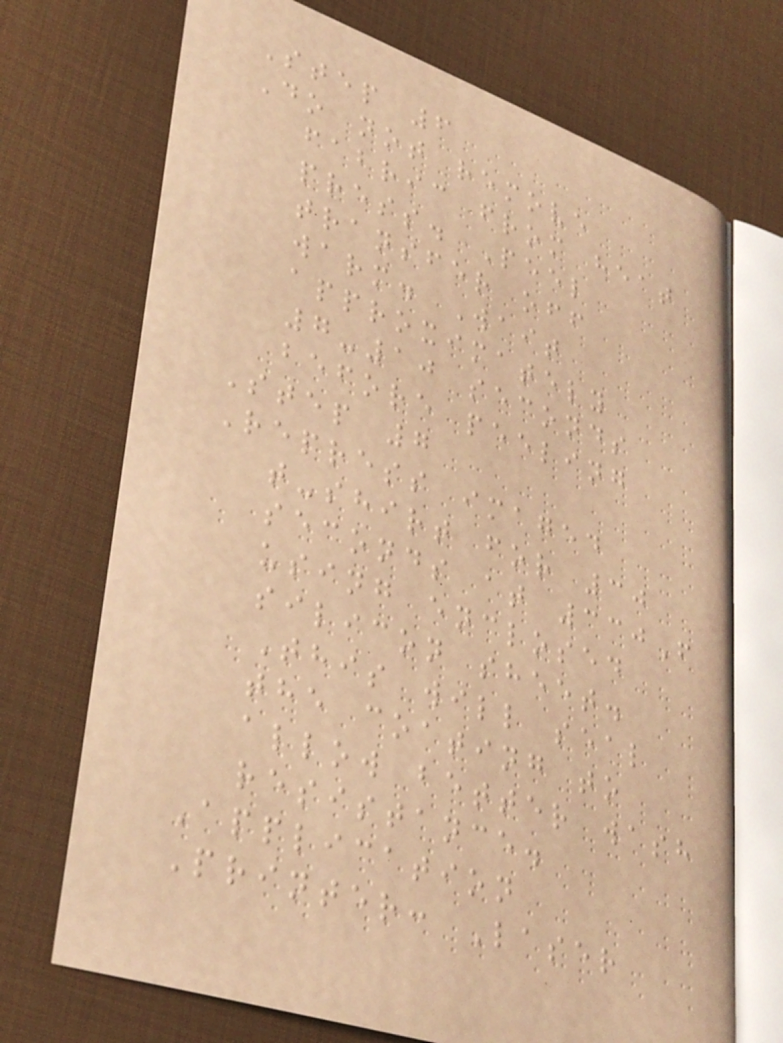Step 6
Do not remove
fabric from heat
press. Peel
transfer off
warm. Wait
approximately
7-10 seconds
before peeling
Step 7
Repress imaged
t-shirt for 30
seconds at 330F
using enclosed
silicon sheet.
This will seal
the coating to
allow better wash
resistance.
Application
Printer: Laser
